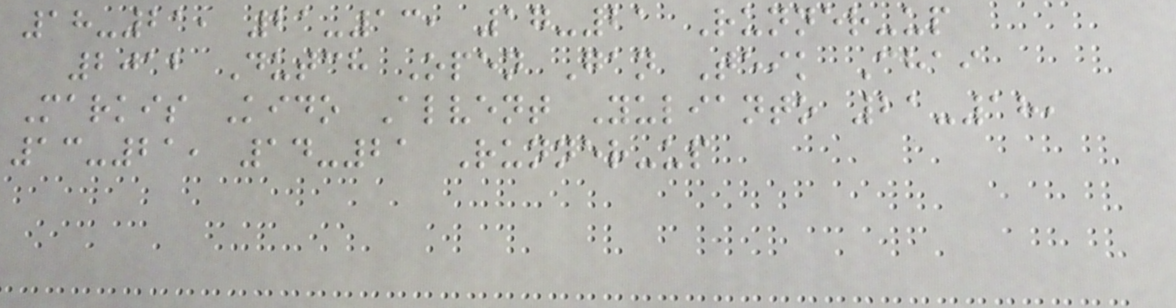18-21, 21-13, 17-21 Runner-up
2012 Dutch Open Gan Teik Chai
Markis Kido Alvent Yulianto 21-18,
13-21, 14-21 Runner-up
